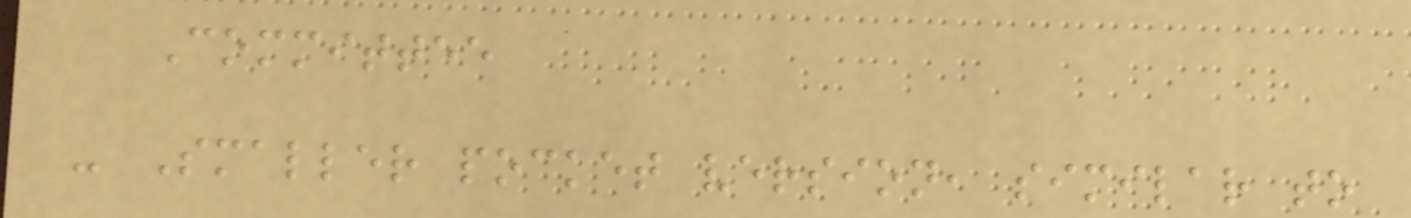Committee
- Smaller pocket version, similar to
